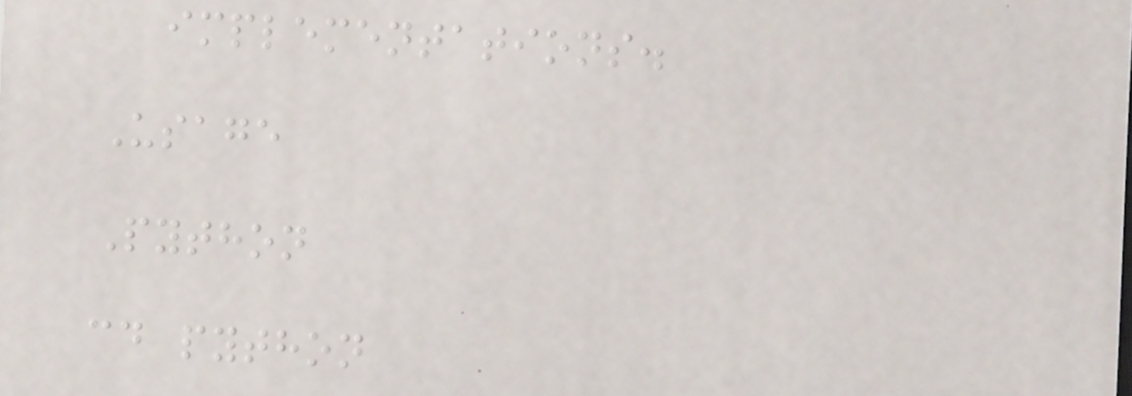implementations.
Usage
Python
cd python
